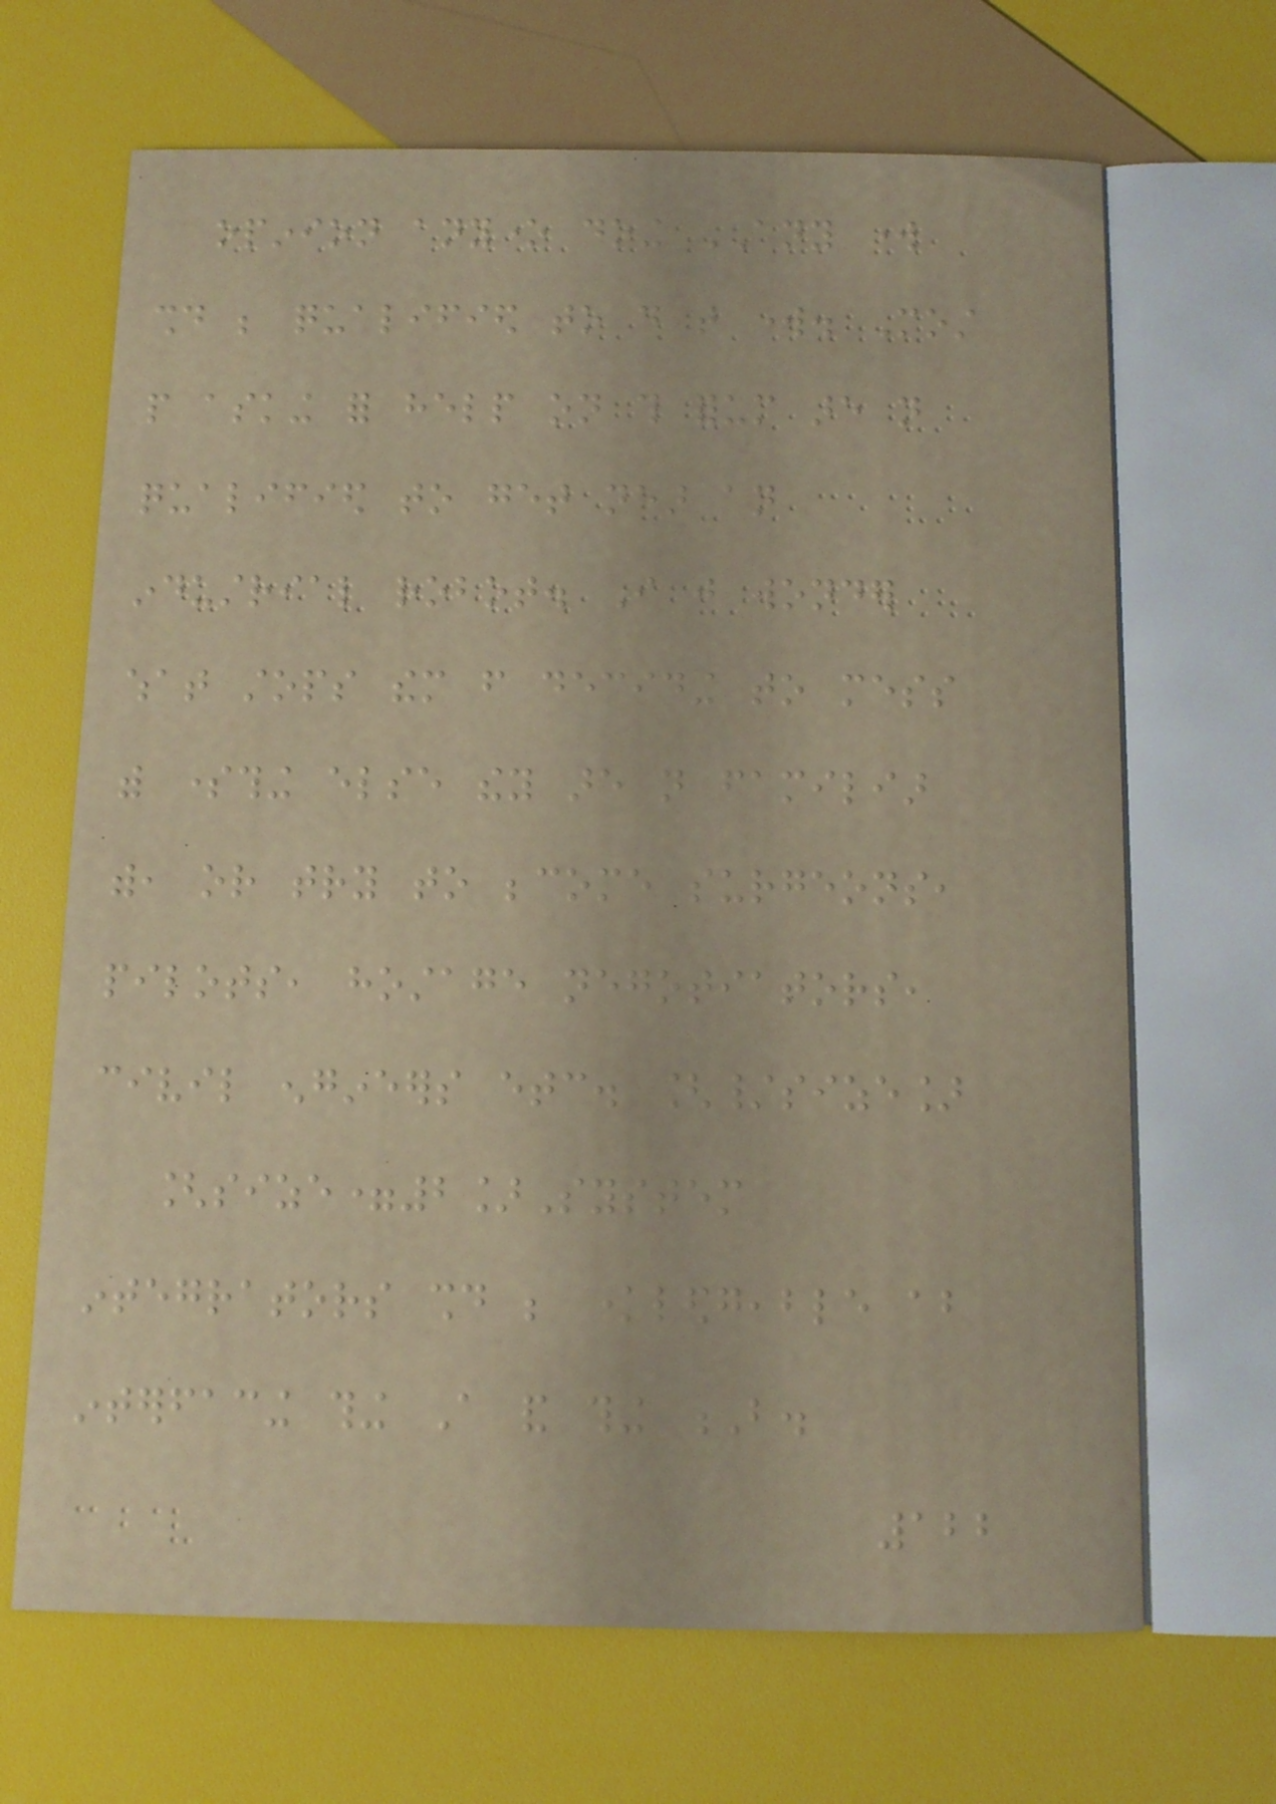opinion anyone doing ANY work
should be qualified to do that work. Most
people asking for help on this forum are not
qualified to get near an
industrial robot. I just wonder
what stops them from deciding to mess
with something else they are not familiar
with, or try to become surgeons,
pilots, hostage negotiators,
civil engineers etc. [/size]
[size=2]System
integrators should be knowledgeable about
interfacing thing A and thing B.
122
